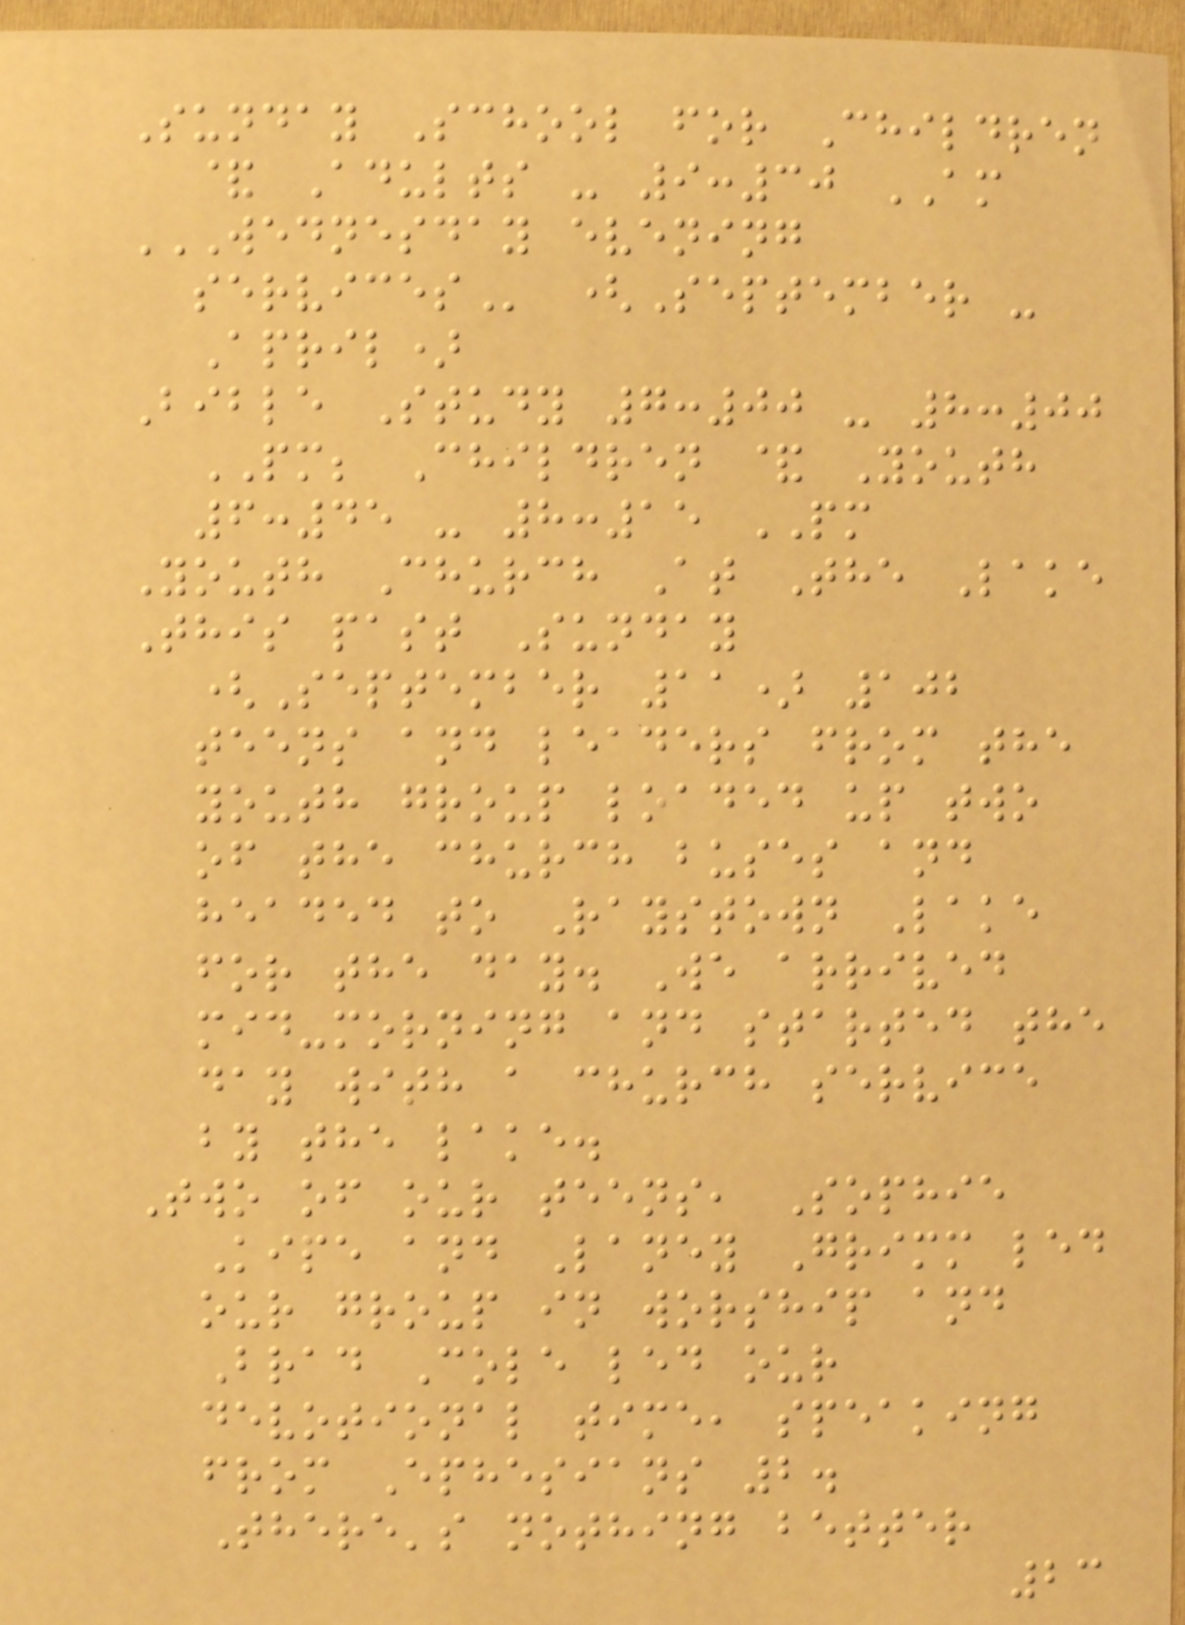Sunday School for Children
& Adults - 9:30 AM
WEDNESDAY EVENING
SERVICES (September -
April)
Bible Study 7:00 - 8:00
PM; Children & Youth
6:45 - 8:15 PM
Youth Church At The Lake
This past Sunday
(September 11) 102
teens and leaders from the
youth group loaded up two
of the church buses and
headed to Raystown Lake
for the day. We arrived
mid-morning and started the
day with a church service
by the lake.
Two of our teens, Sophie
Kipe and Laney Grimm led
our group in worship and
Brad Cole led our
devotional time, speaking
from Ephesians 2.
There's nothing better
23
